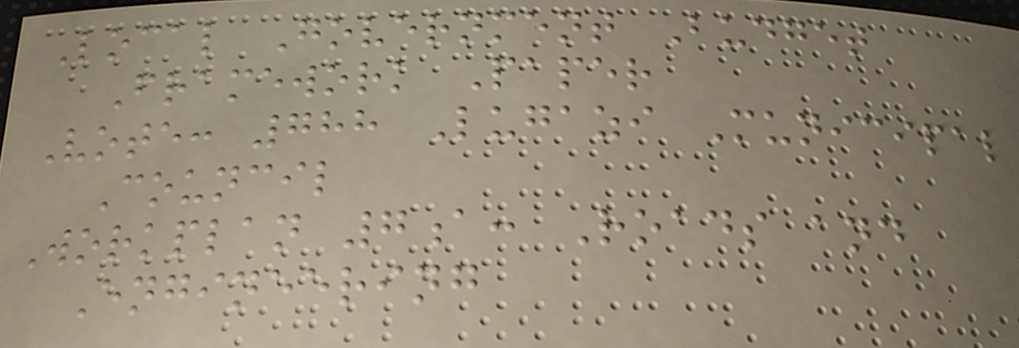Local Government Budget
Framework Paper
Vote: 788 Lugazi Municipal
Council
Workplan 7a: Roads and
Engineering
